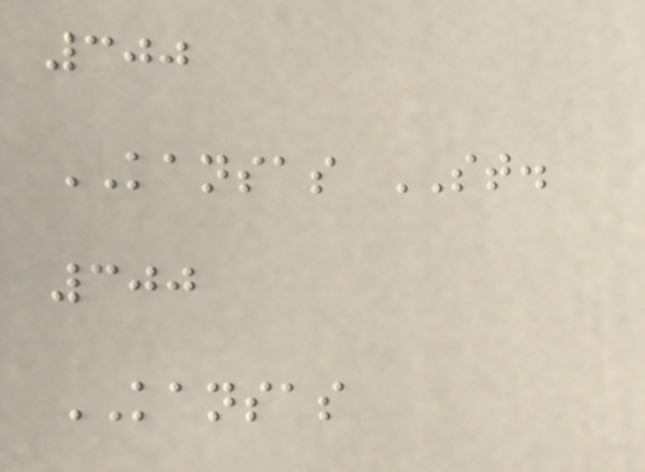300
KANSAS ST.
300
KANSAS
